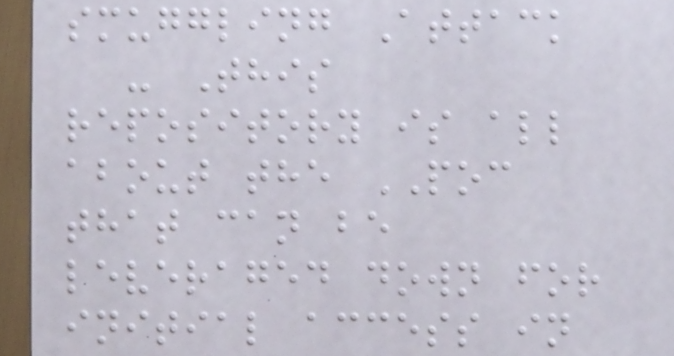smuggling Attack
- This
repository is all
about the POC
that can be
leveraged down for
initial access in
